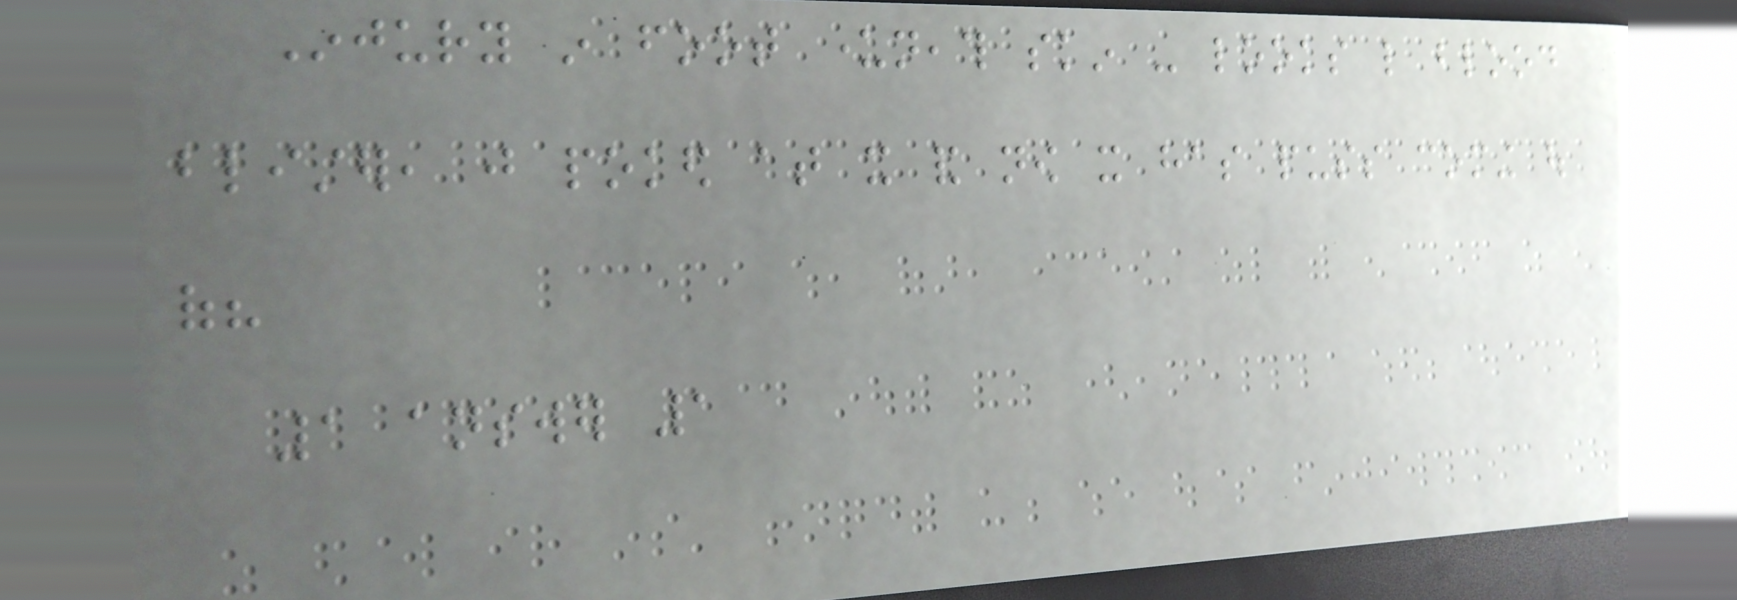Injury in foot underneath skin - looks like blood
blister, just poked at it and now it has puss coming out
of?
1 answer 1
